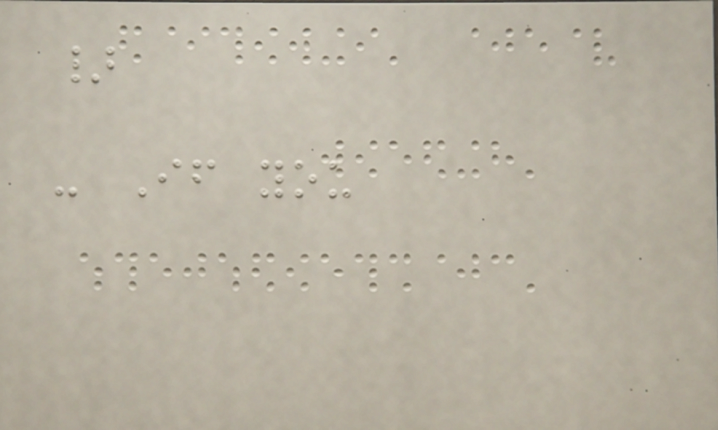}
- If you
